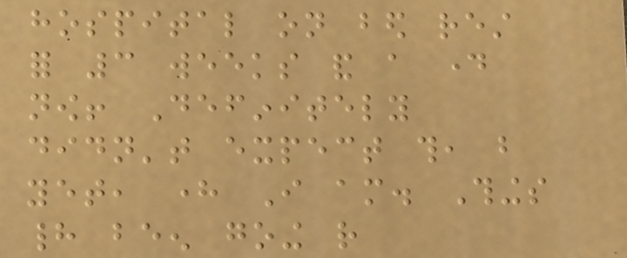hospital on bed rest
for 3 weeks and a day
now! Definitely
didn't expect this, but
yet, here I am. Things
had been going rather
